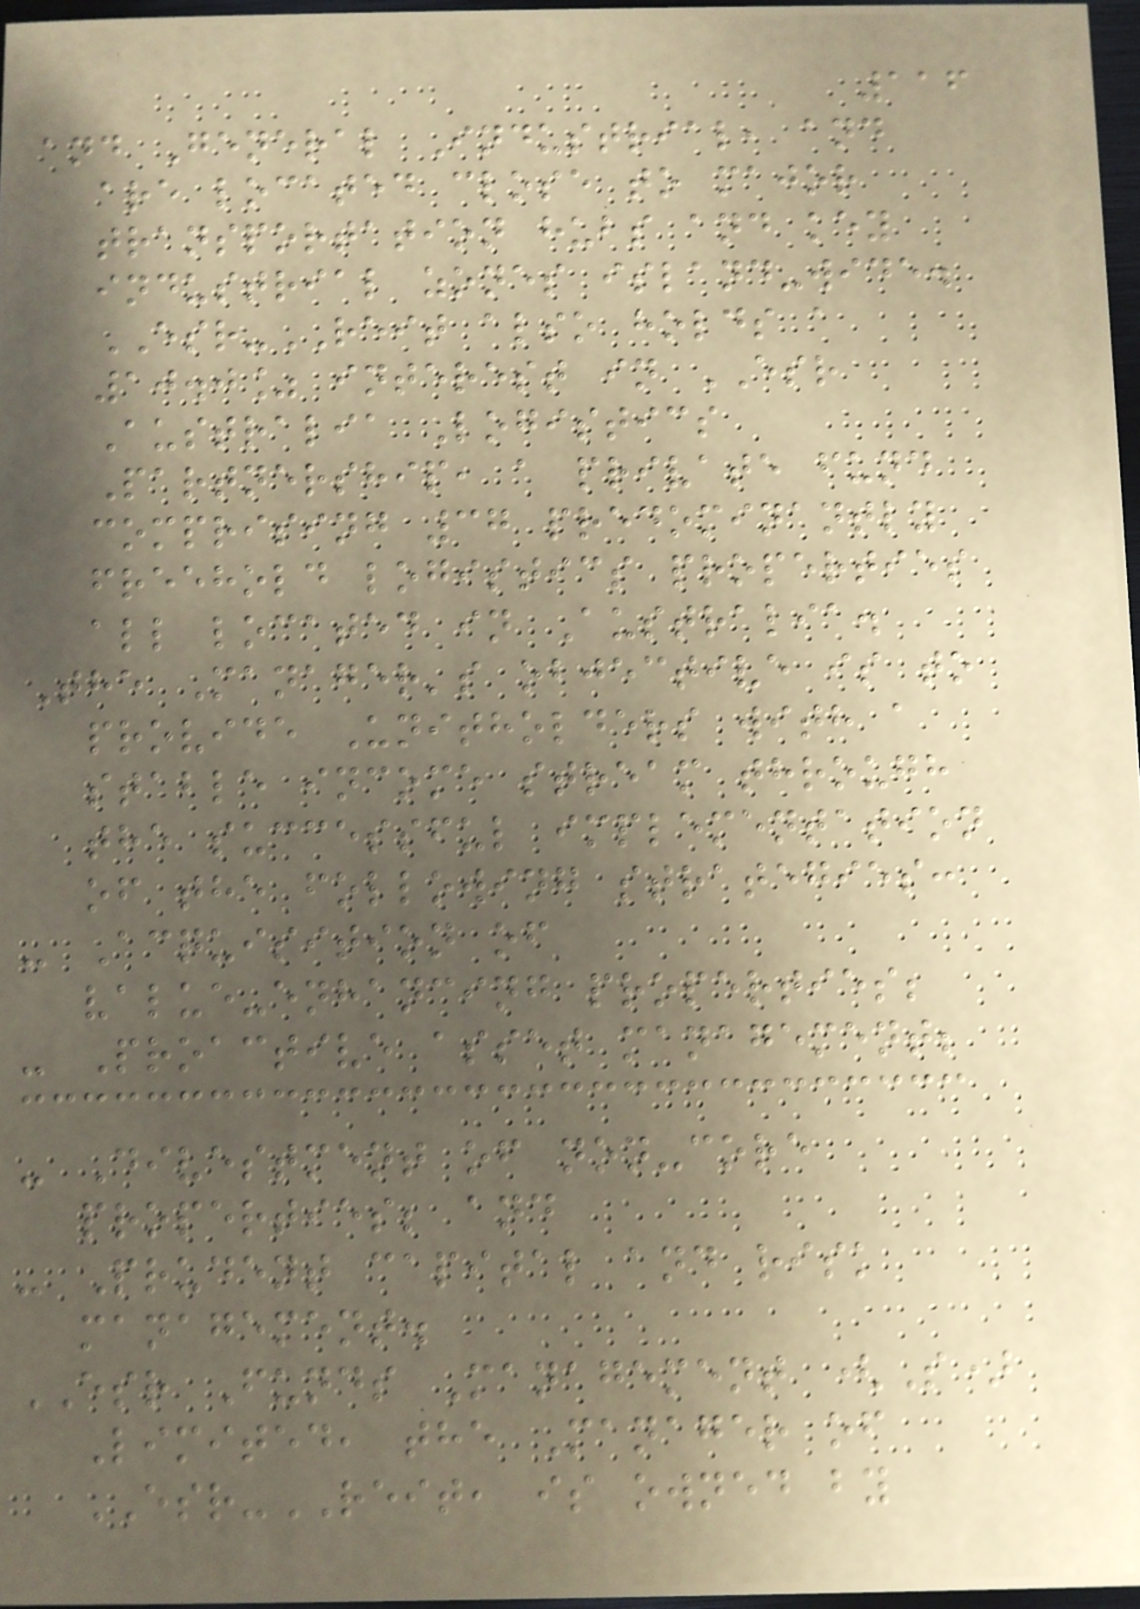116
and General Industrial, and
are located close to major
transportation hubs and key
industrial zones island-wide.
ESR-REIT also holds a
10.0% interest in ESR
Australia Logistics
Partnership, a private fund
comprising 37 predominantly
freehold logistics properties
all located in Australia.
The Manager's objective is to
provide Unitholders with a
stable income stream through
the successful implementation
of the following strategies:
- Acquisition of
value-enhancing properties;
- Proactive asset management;
- Divestment of non-core
properties; and
- Prudent capital and risk
management.
ESR Funds Management (S)
Limited, the Manager of
ESR-REIT, is owned by
